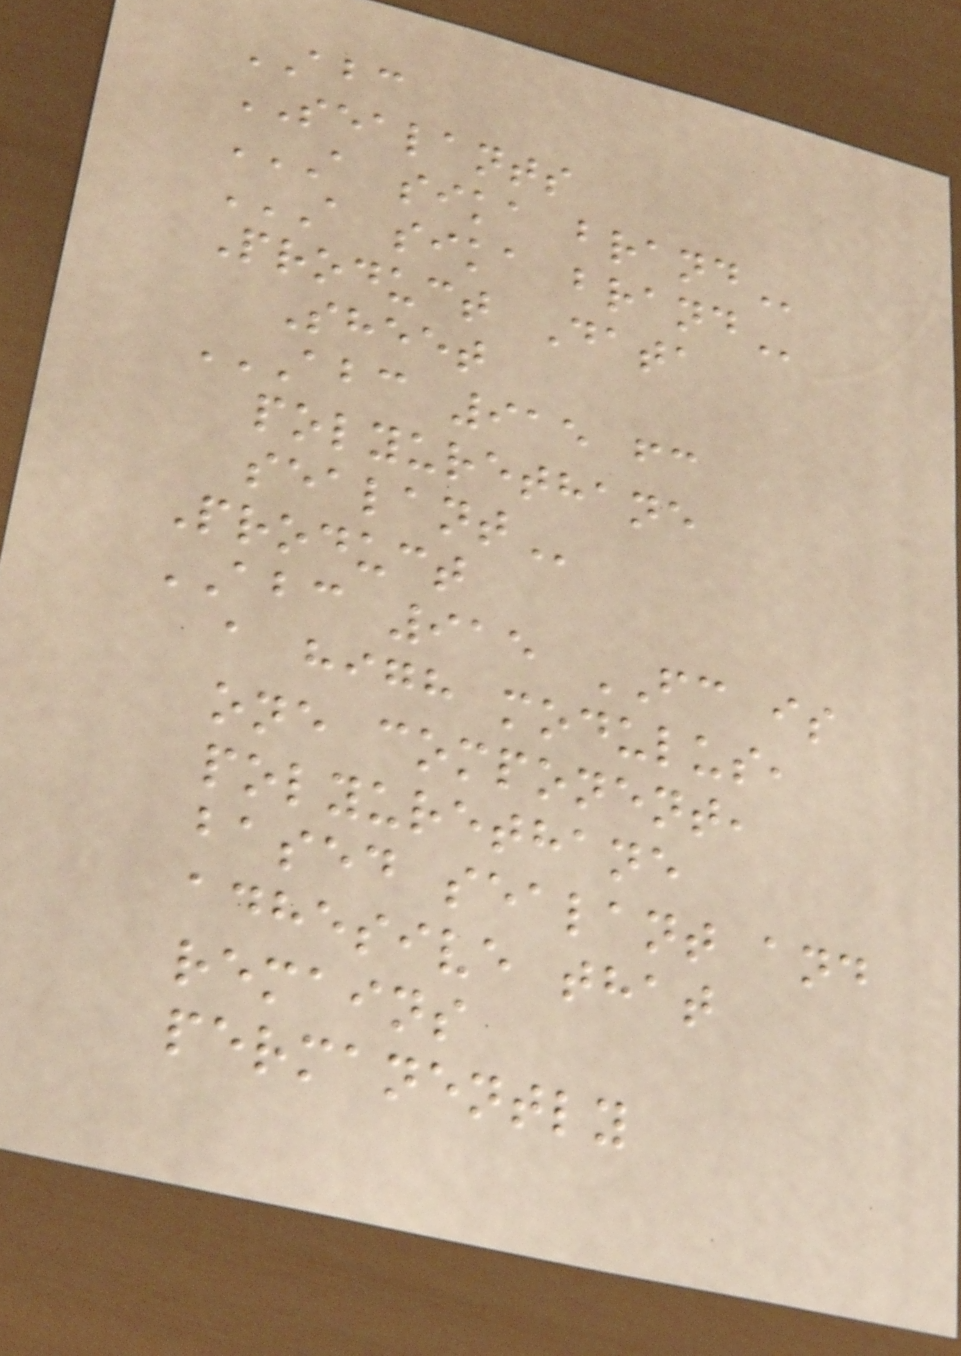ABC
SEALANTS
A SIKA BRAND
A SIKA BRAND
Product Data
Sheet
ABC 915 FC
POLYURETHANE
SEALANT
Product
ABC 915 FC is
a high modulus,
one component,
polyurethane
based sealant and
adhesive that
remains
permanently
